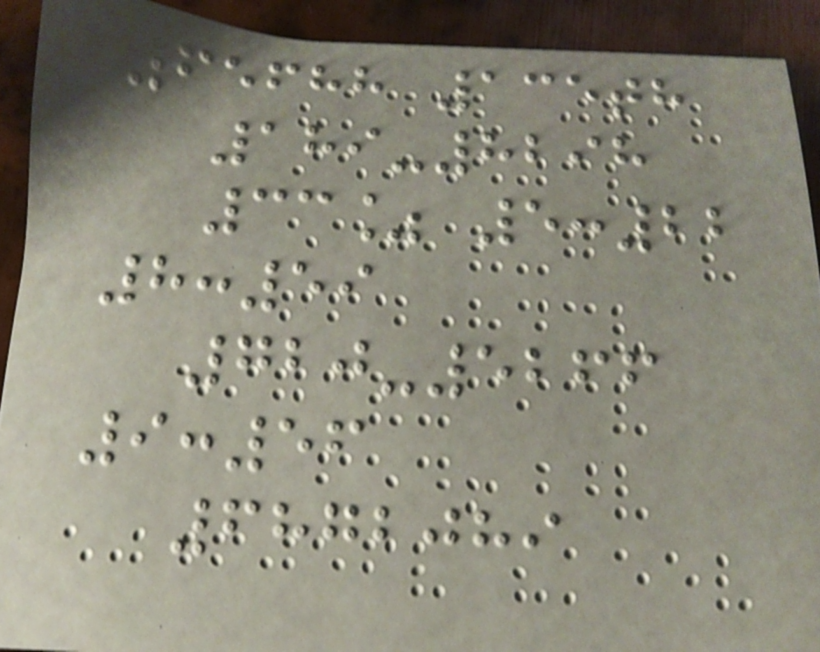65688 135th
189-8298
33% 5:22
8:59
720-5266
9:56
6872089
